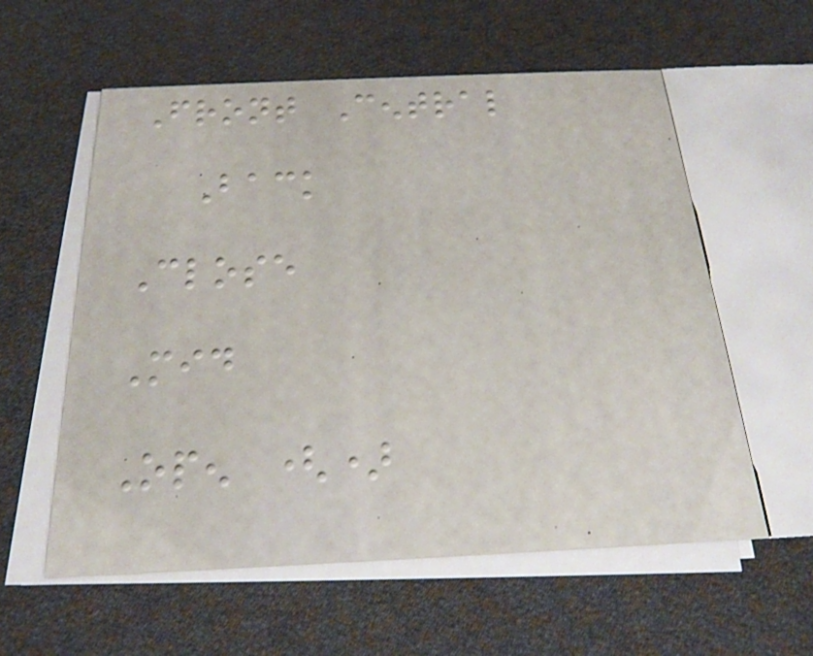Front Central
Back
Close
Mid
Open ()
